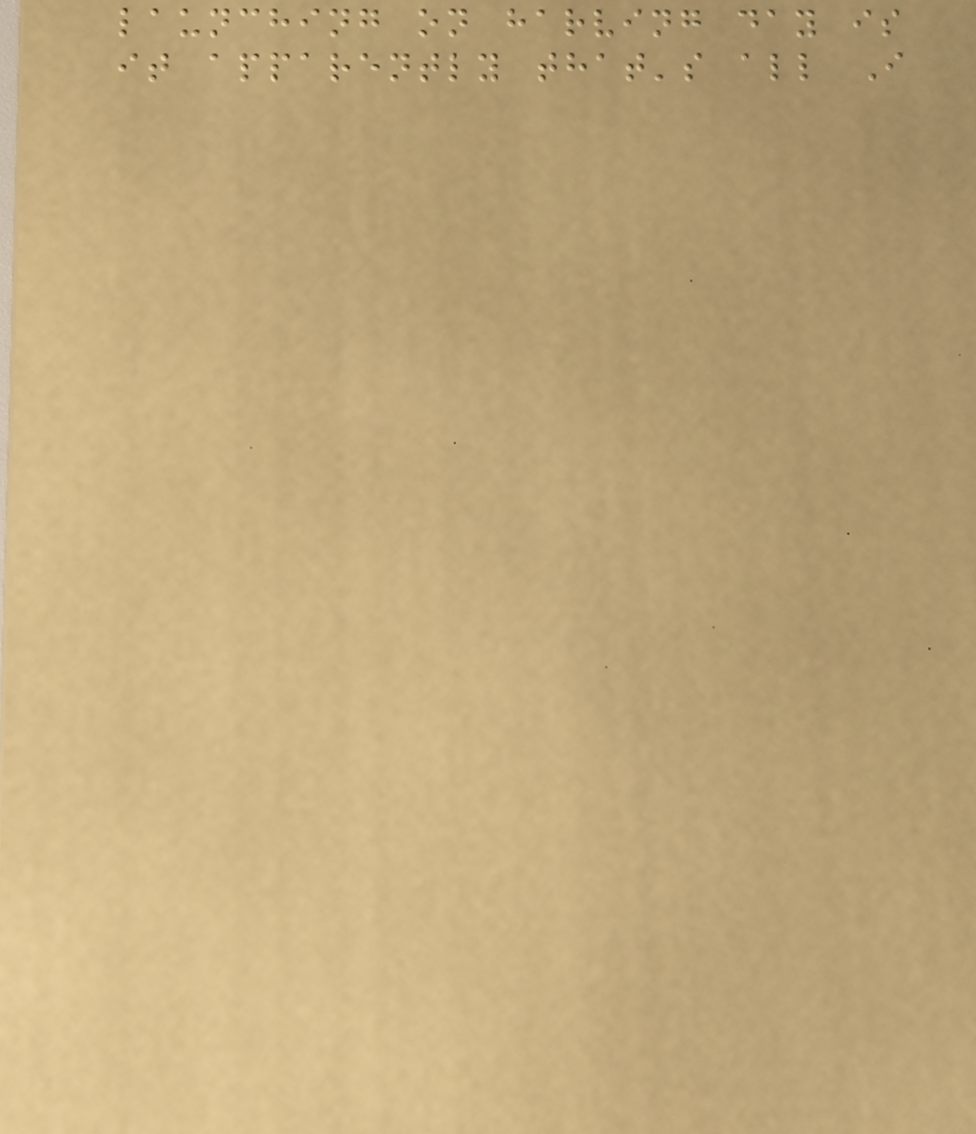launching on harving day is
it apparently that's all I
